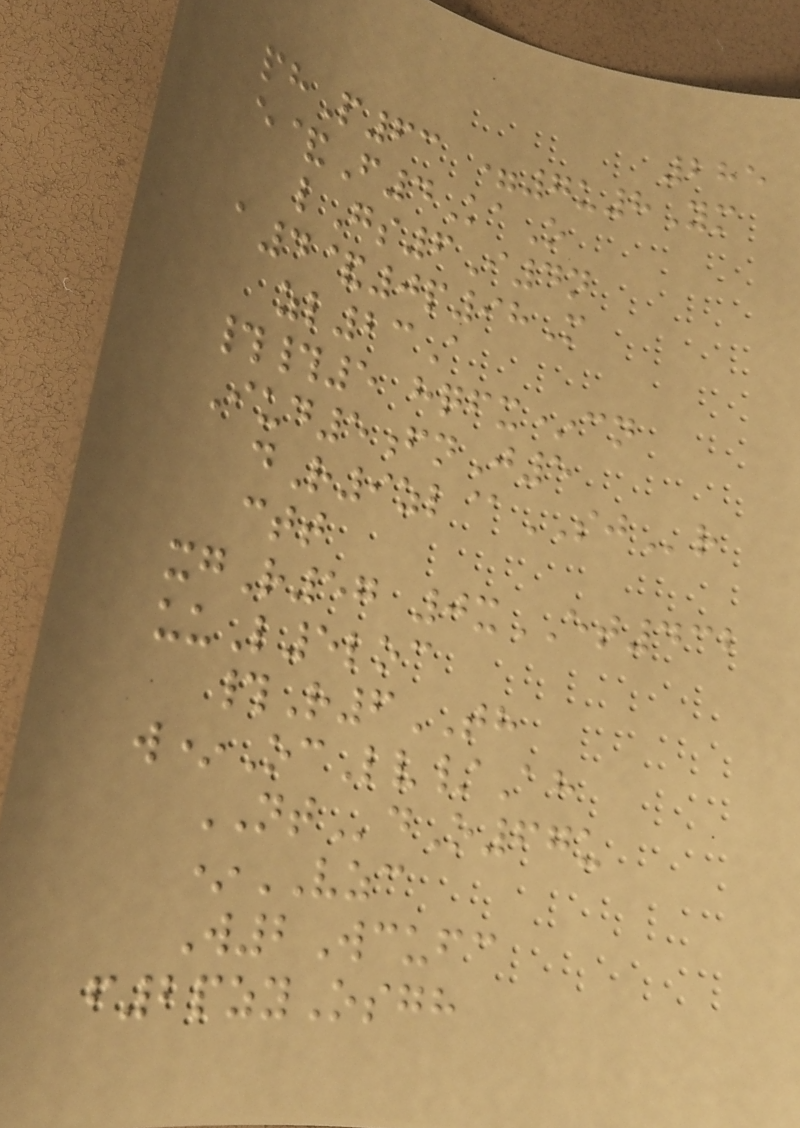285
phP63 =7u8Ym
e&F4KaO
lGs6I4n
a4&0p98M
zl23A
##5 hqfx*cn
Iud5fnJ5
dR9zl@SJr
ctt
xgR57 0xET432
uuL5loc
#R6TH
w*OcLv/Ah
NTdO67u
*VZC
W2Wcufc
f2pzyOsgh
